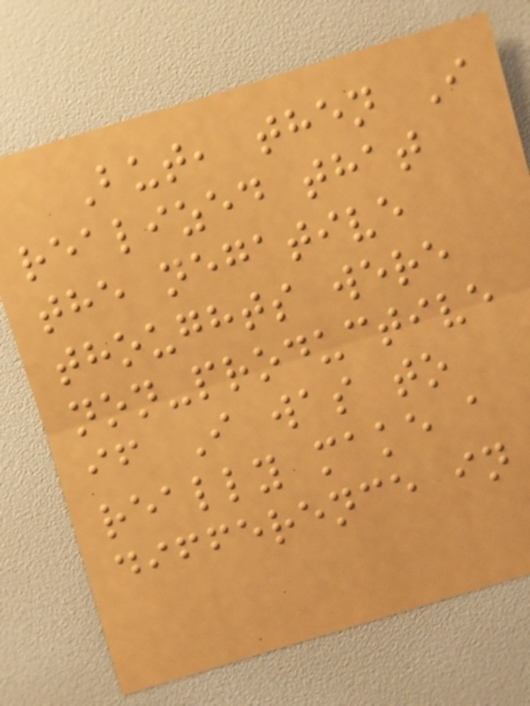But, then I
realized that
the negative
thoughts were
non-productive
if I was to
really make a
difference in
